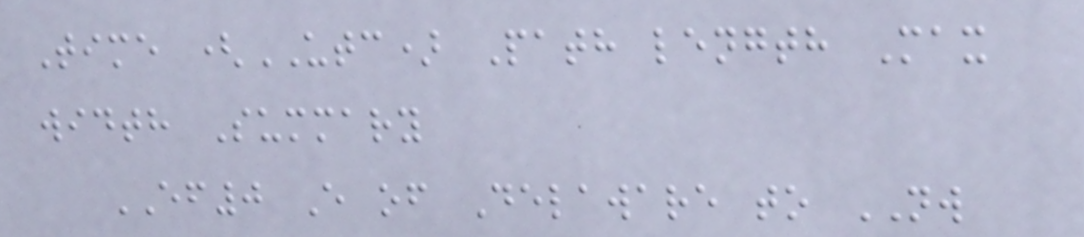Time (UTC) Path length Max
width Summary
EF0 E of Delaware to NW
